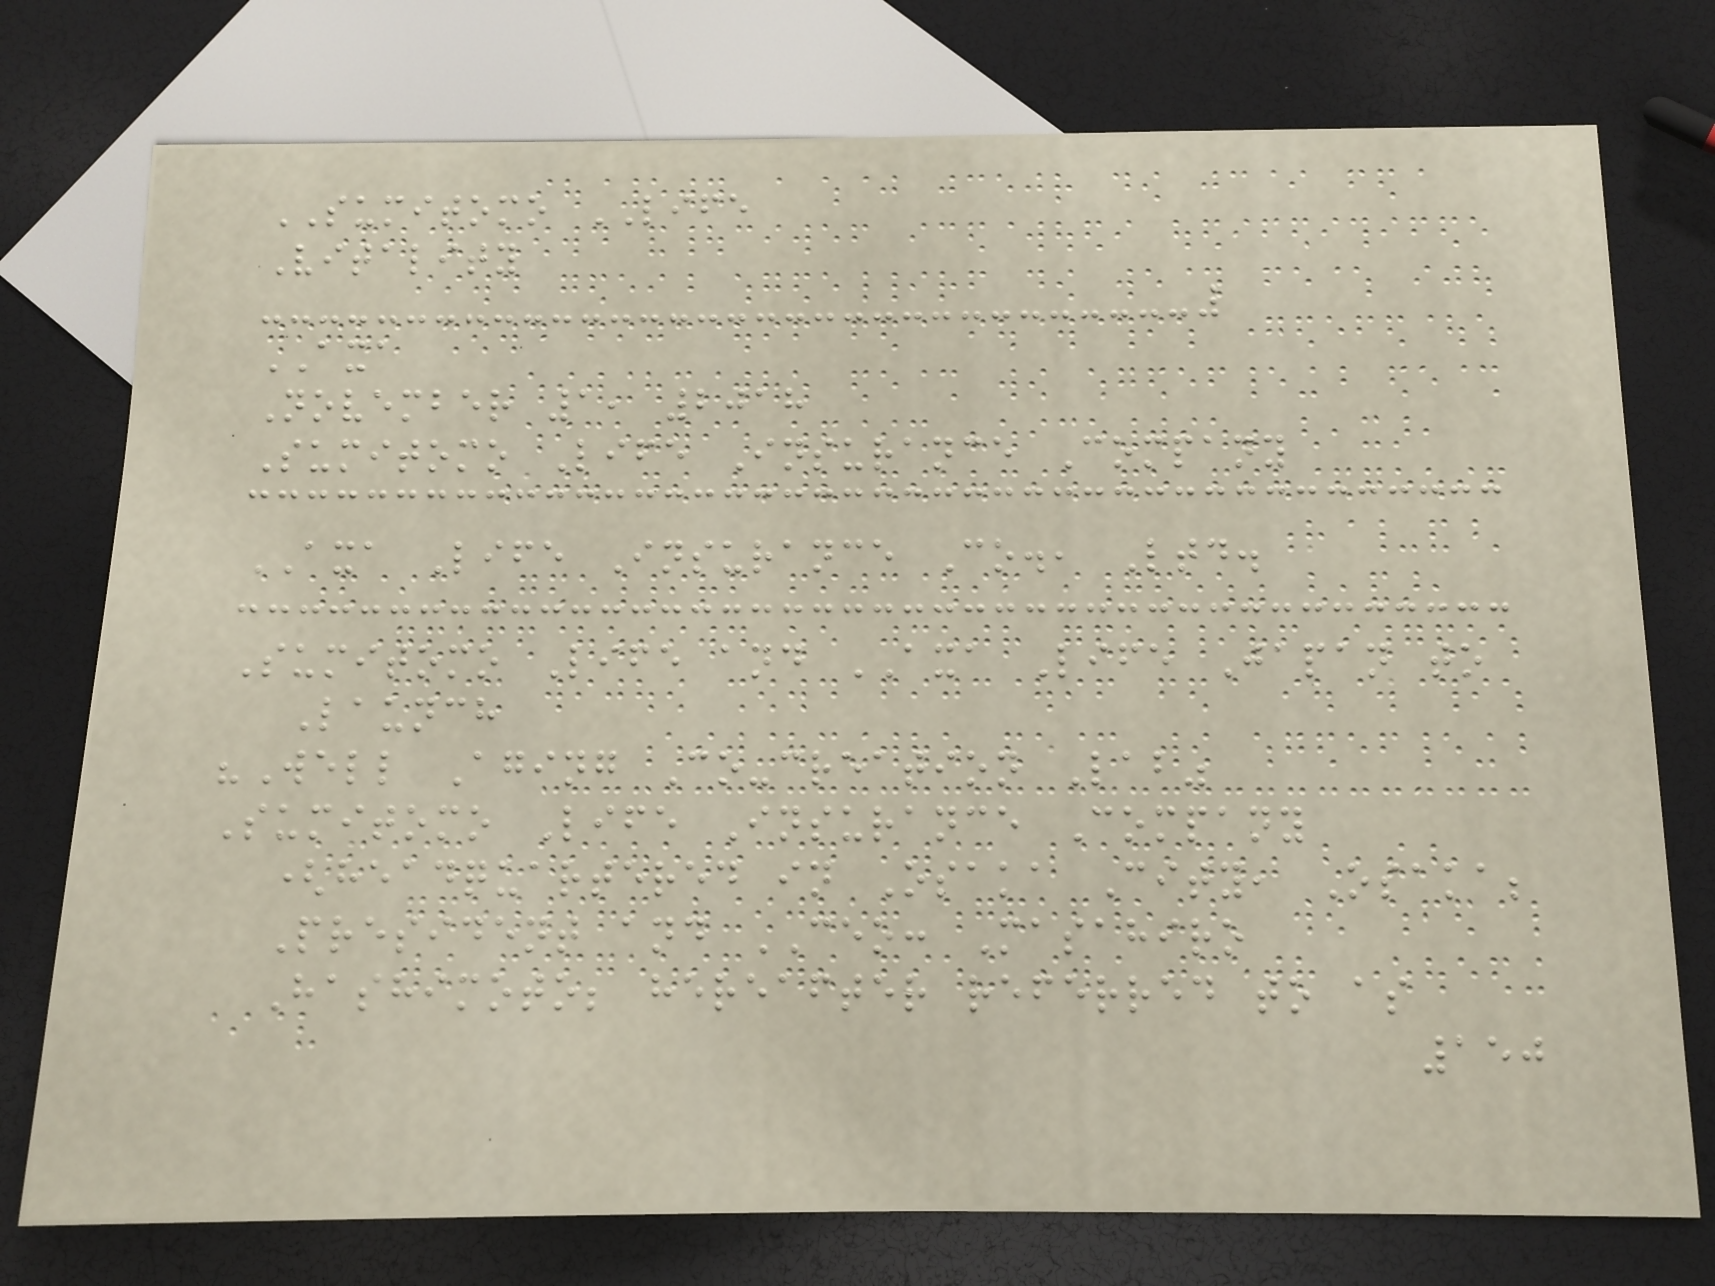SUMITOMO LIFE
Vitality
AXA
November 1, 2018
Sumitomo Life Insurance Company
AXA Life Insurance Co., Ltd.
Sumitomo Life and AXA Life Japan to
Launch
"Well Aging Co-creation Lab"
Sumitomo Life Insurance Company
(headquartered in Osaka City, Osaka;
President and CEO: Masahiro
Hashimoto; hereafter referred to as
150
